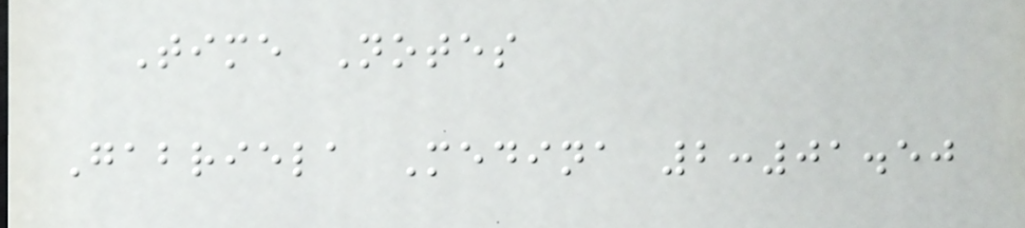Time Notes
Gabriela Medina 2:01.50
